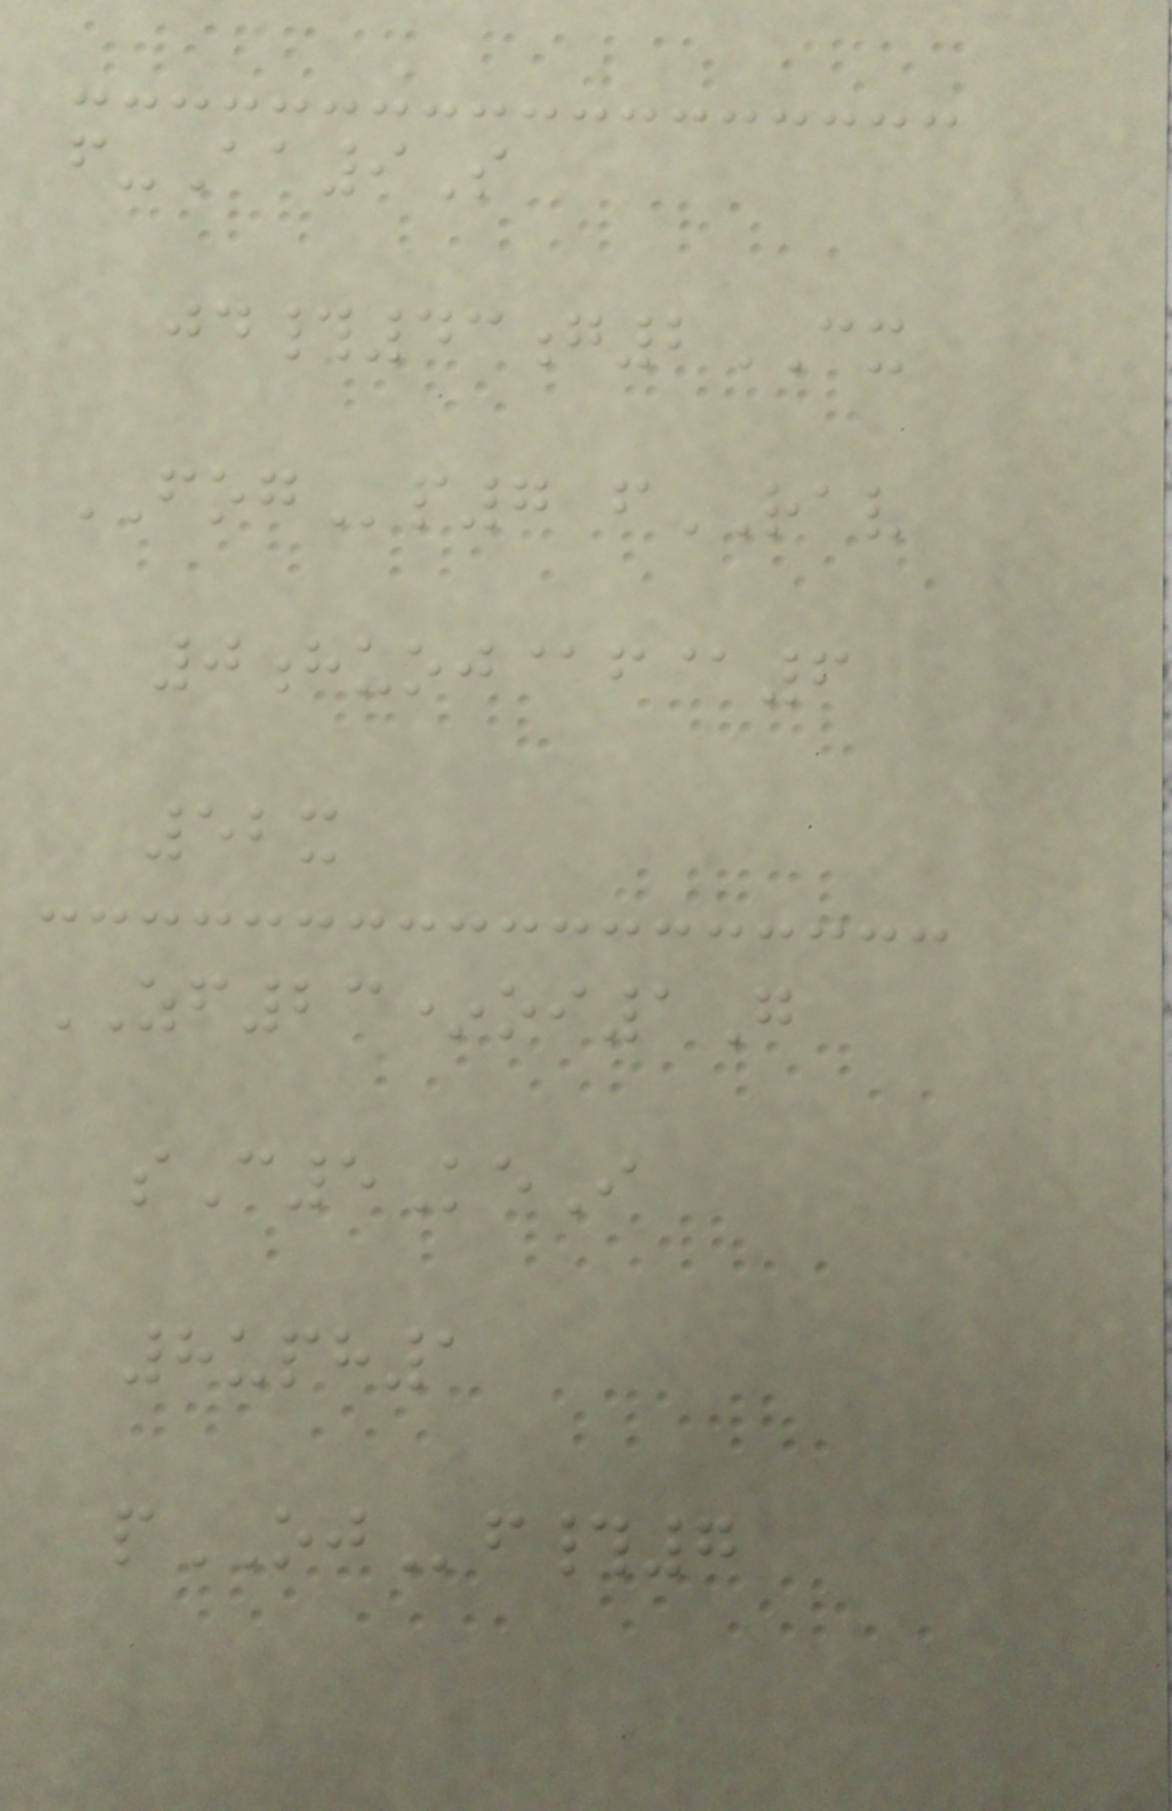f-Aa9S
jd#43g2CX
FOGp7 fRAV
0huoj@f@6
52x
ZF23*oi1G
sC5KeI
8uph1
pOJf#7
